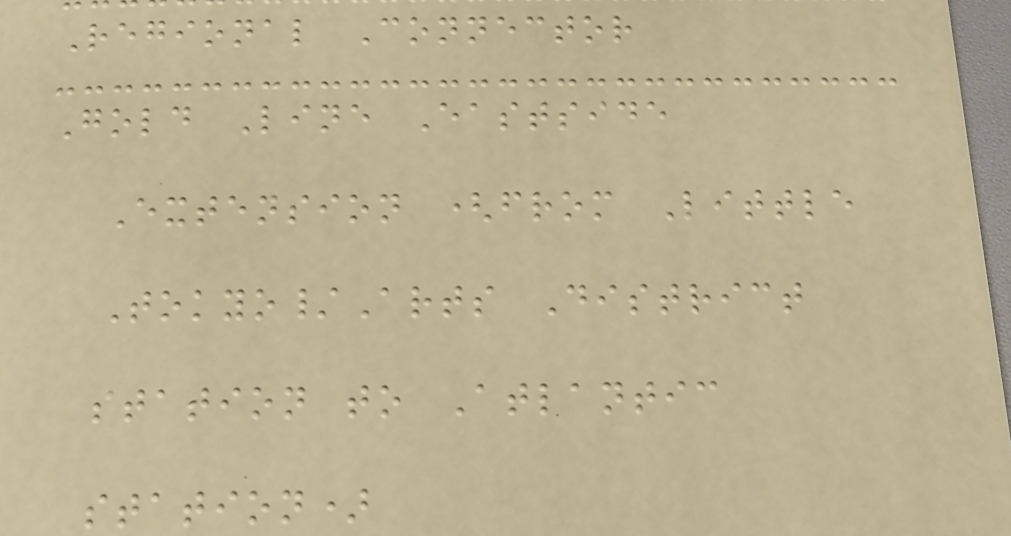Regional Connector
Gold Line Eastside
Extension (from Little
Tokyo/Arts District
station to Atlantic
station)
